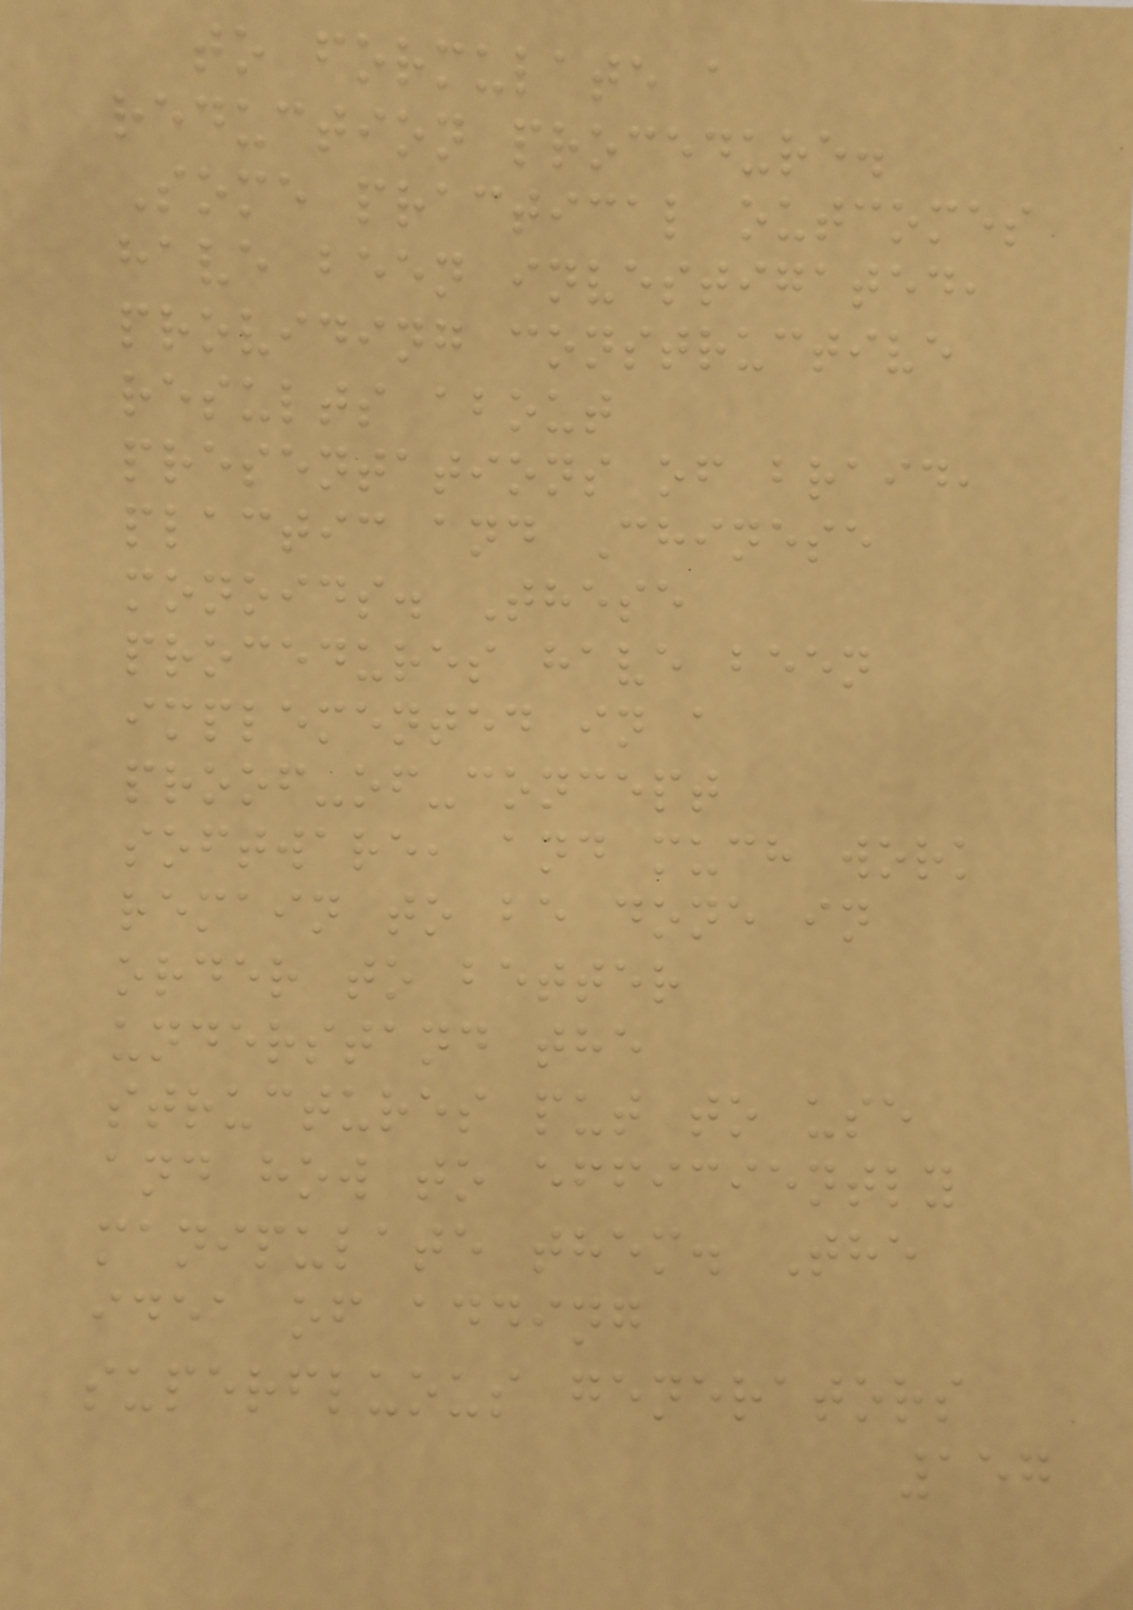to formulate a
reduction procedure.
Some practical outcomes
have been investigated,
providing constructive
results about
presentations of braid,
plactic and Chinese
monoids. These
procedures have been
implemented in a
proof-of-concept
software, and much work
remain to be done in
order to better
understand the
structures put to use
and how to efficiently
manipulate them. The
idea of adding
superfluous generators
157
